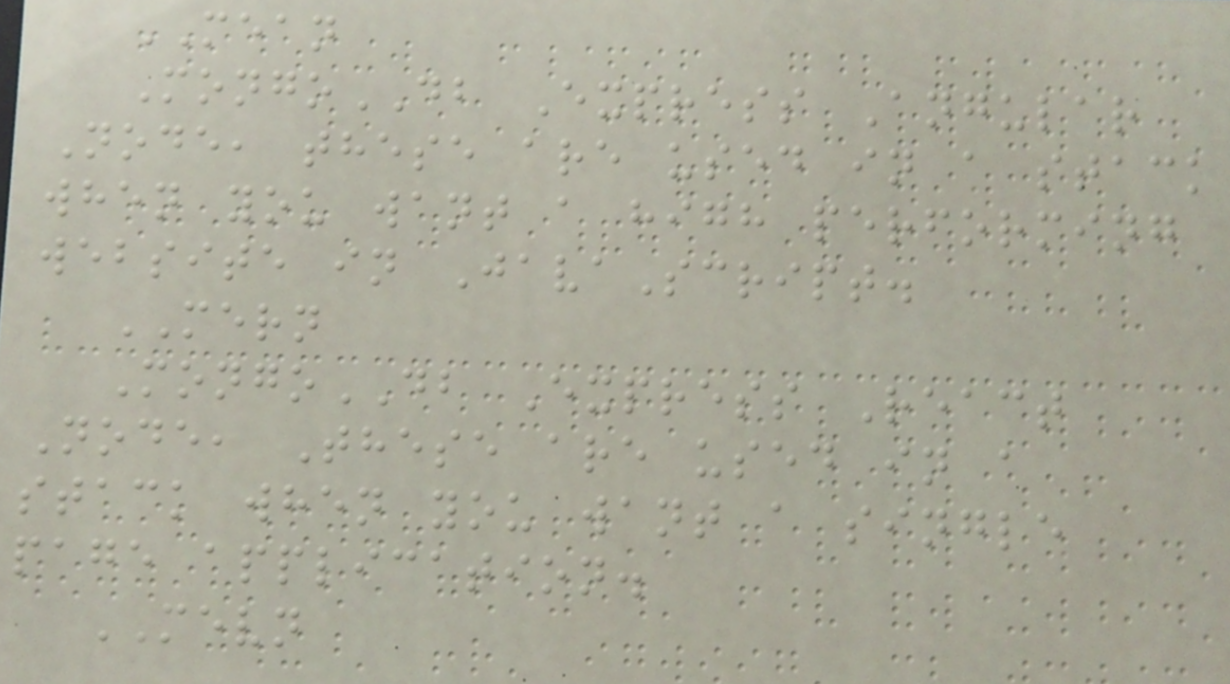MEAN
MongoDB Express Angular
Node, these are used in a stack
when you want a high performing
website in JavaScript.
MERN
MongoDB Express React
Node, These are used in a
stack when you want a single
page application.
MEVN
